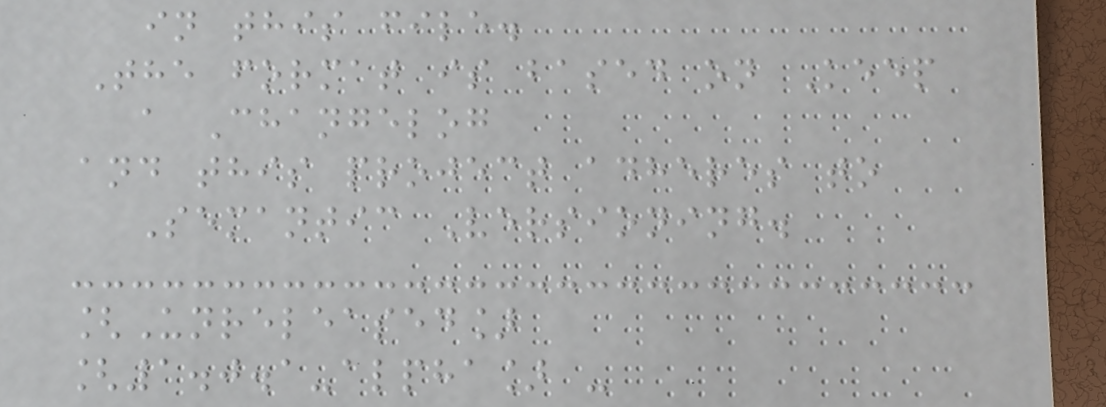in this file.
The format is based on Keep
a Changelog
and this project adheres to
Semantic Versioning.
[Unreleased]
[1.0.1-alpha] -
